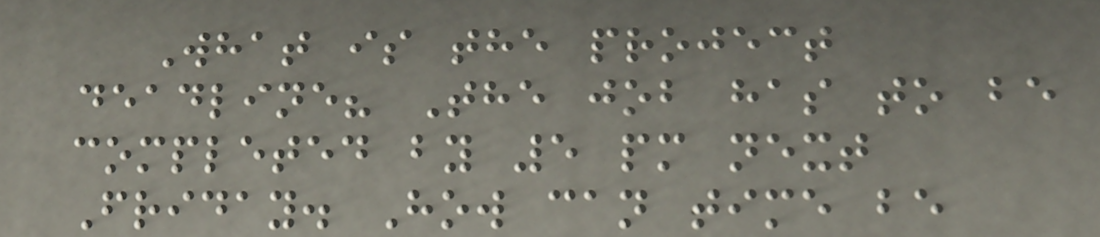What is the project
deadline? The job has to be
completed by 5 pm next
Friday. How can time be
